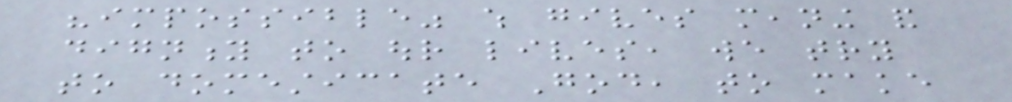"impossible" which gives meaning and
dignity to our lives, we try
to domesticate God, to make
